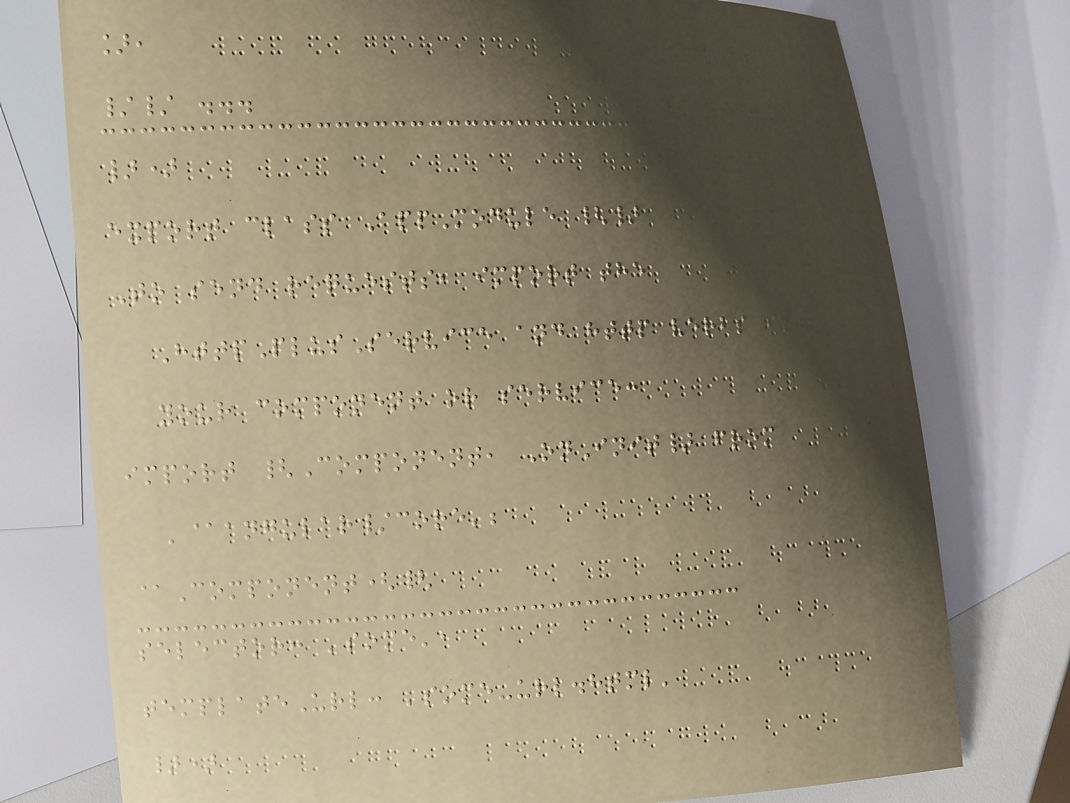],
// ...
})
export class AppModule {}
To send requests, import the
HttpPlusService and http verbs in
your component or service:
import {Component, OnInit} from
'@angular/core';
@Component({
selector: 'some',
templateUrl: 'some-url.html'
})
